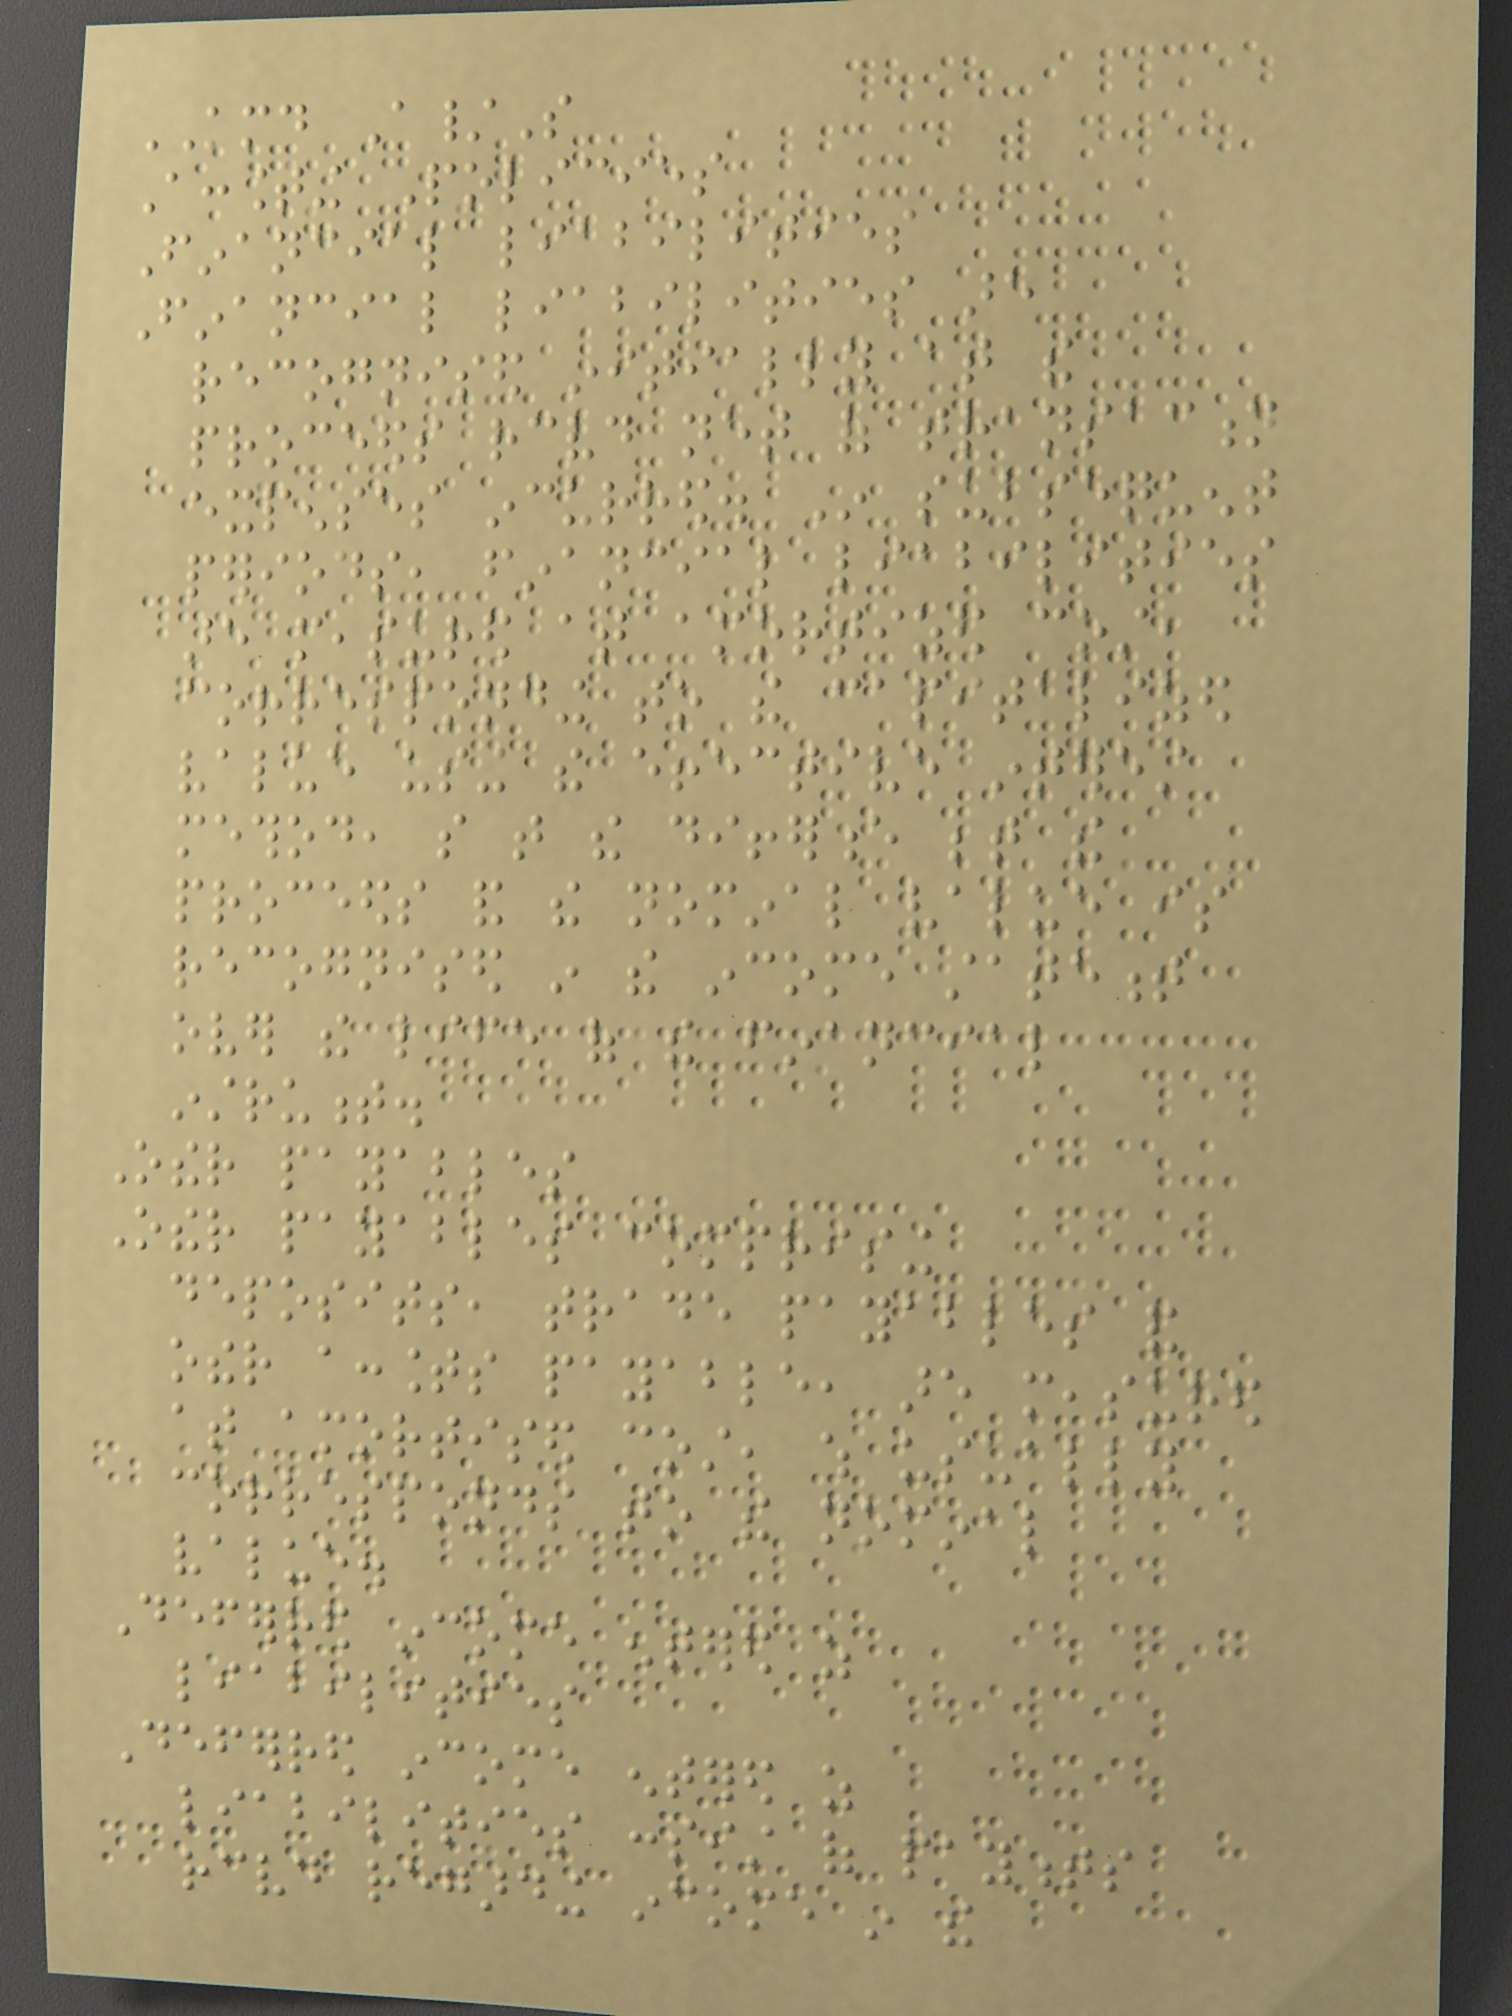KMD A/S
Accounting Policies
Financial liabilities
Financial liabilities are
recognised initially at the
proceeds received net of transaction
expenses incurred. In subsequent
periods, financial liabilities
are measured at amortized cost,
corresponding to the capitalized
value using the effective interest
method, so that the difference between the
proceeds and the nominal value is
recognised in the income statement
over the life of the financial
instrument.
Other payables
Other payables comprising
deposits, trade payables and
other accounts payable, are measured
at amortised cost, which usually
corresponds to the nominal
value.
Deferred income entered as
liabilities
Deferred income entered as
liabilities consist of payments
received regarding income in the
